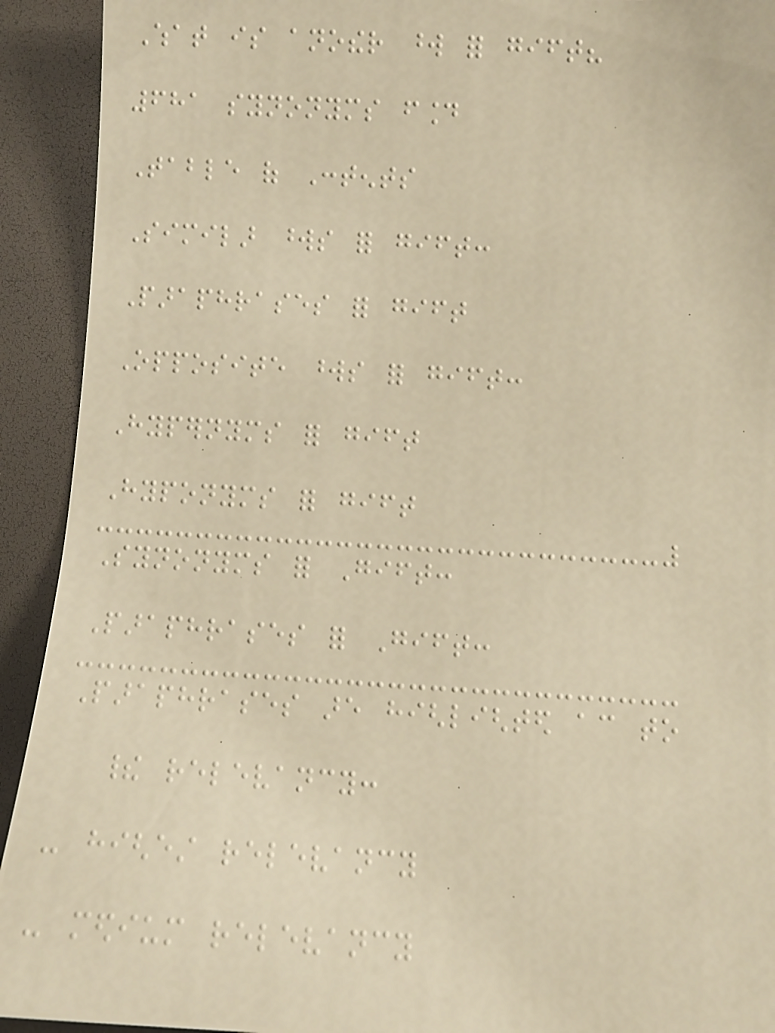What is another word for gift?
681 synonyms found
Table of Contents
Similar words for gift:
Paraphrases for gift
Opposite words for gift:
Hypernyms for gift
Hyponyms for gift
Synonyms for Gift:
Paraphrases for Gift:
Paraphrases are highlighted according to
their relevancy:
- highest relevancy
- medium relevancy
